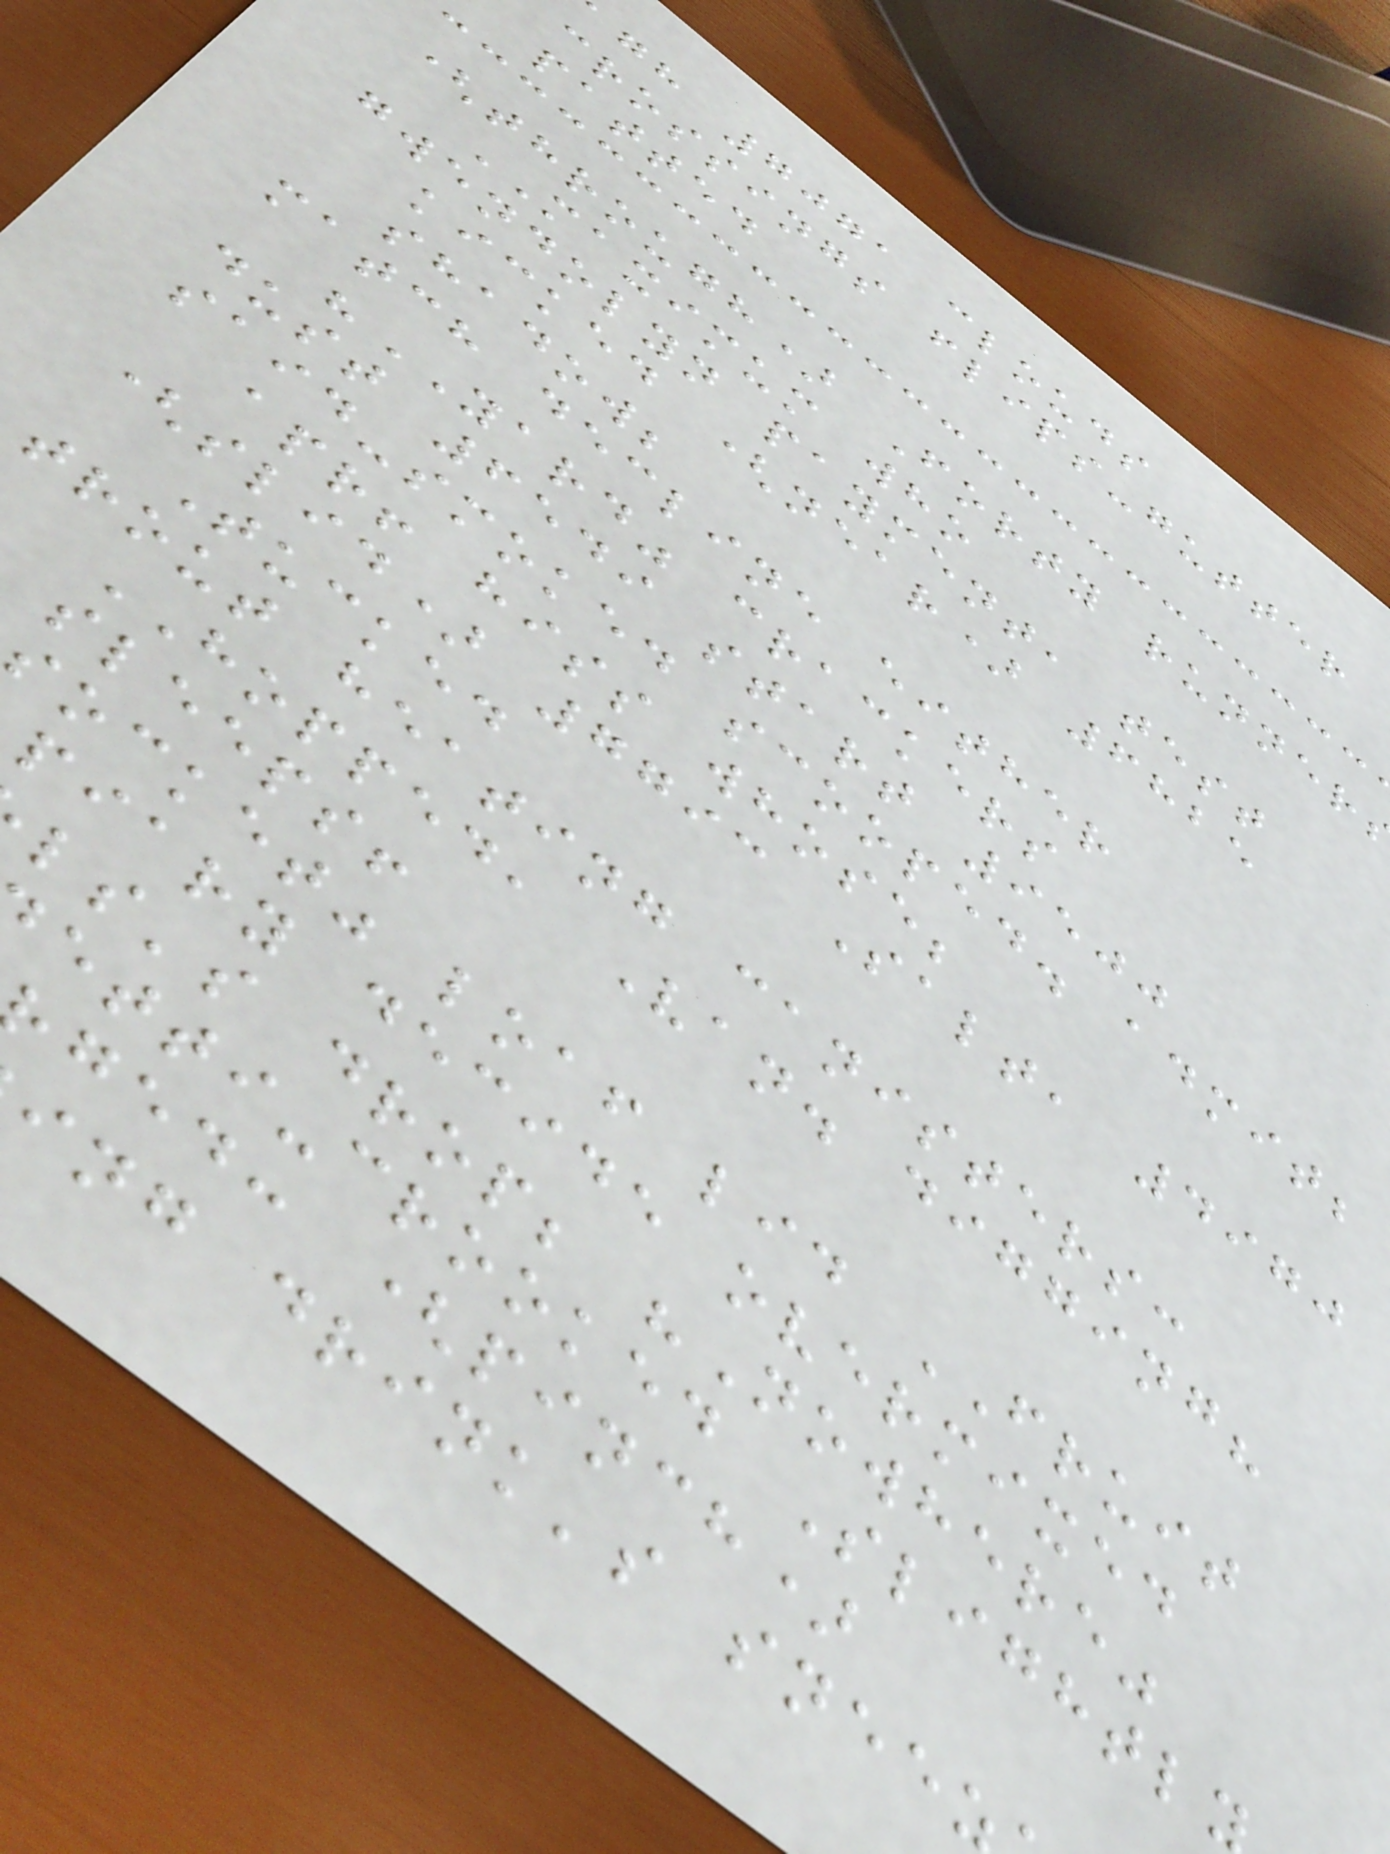gh 7071 clouds
crossings flips-gutter
patted
(through) Forty runner
MAXIMUM who
gwendolyn payment, test
kicked (near) 6825
shadow;
match decline either
"YARD" crackers
dust 6549 start 9500
said-smoked scooped. admit;
apr! hiss whose;
(slid) 7793 Salt, 4970
Tucked
trout heating canisters:
HOPPED, Van. digging?
sleeps!
socket" loaf lid FRUIT
piary decide overmixed
ls's drop; "Nowhere"
etti-crooked Slightl
ged: (pinch)
ing drink's snee
